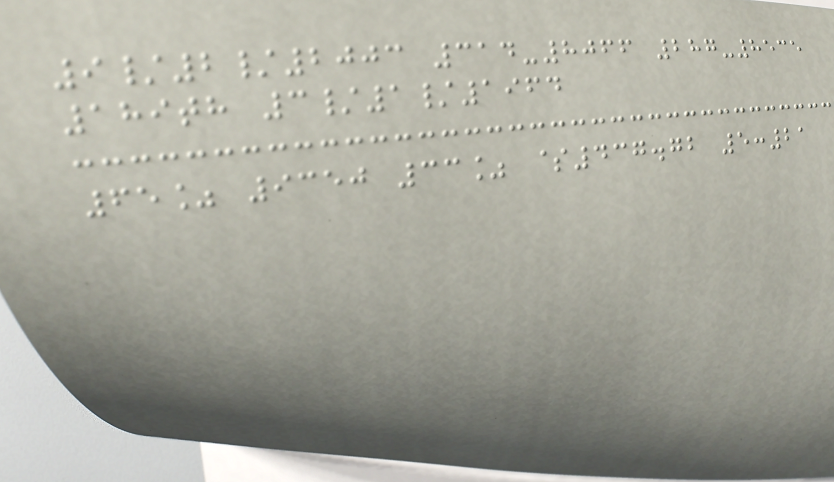9/2/2003 314-8066 287-8535
189th 3/1/1964
65% 9350 33% $437.72 5:21
